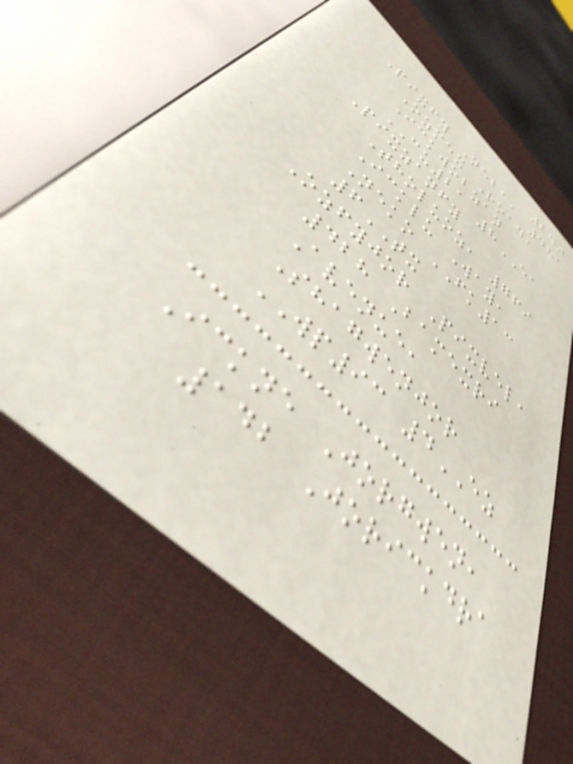240
Pixfy Neba, 481
Ozmex Road,
Ickwobzan
CU21 8EA
Pixzanfy
Tholuoz, 769
Icklu Way,
Neko FK13
6TX
Ozfyjor Pixvel,
428 Bamexri
Avenue,
Shagwenjor
WP93 4EZ
Ickne Jorgwen,
142 Jorickdra
